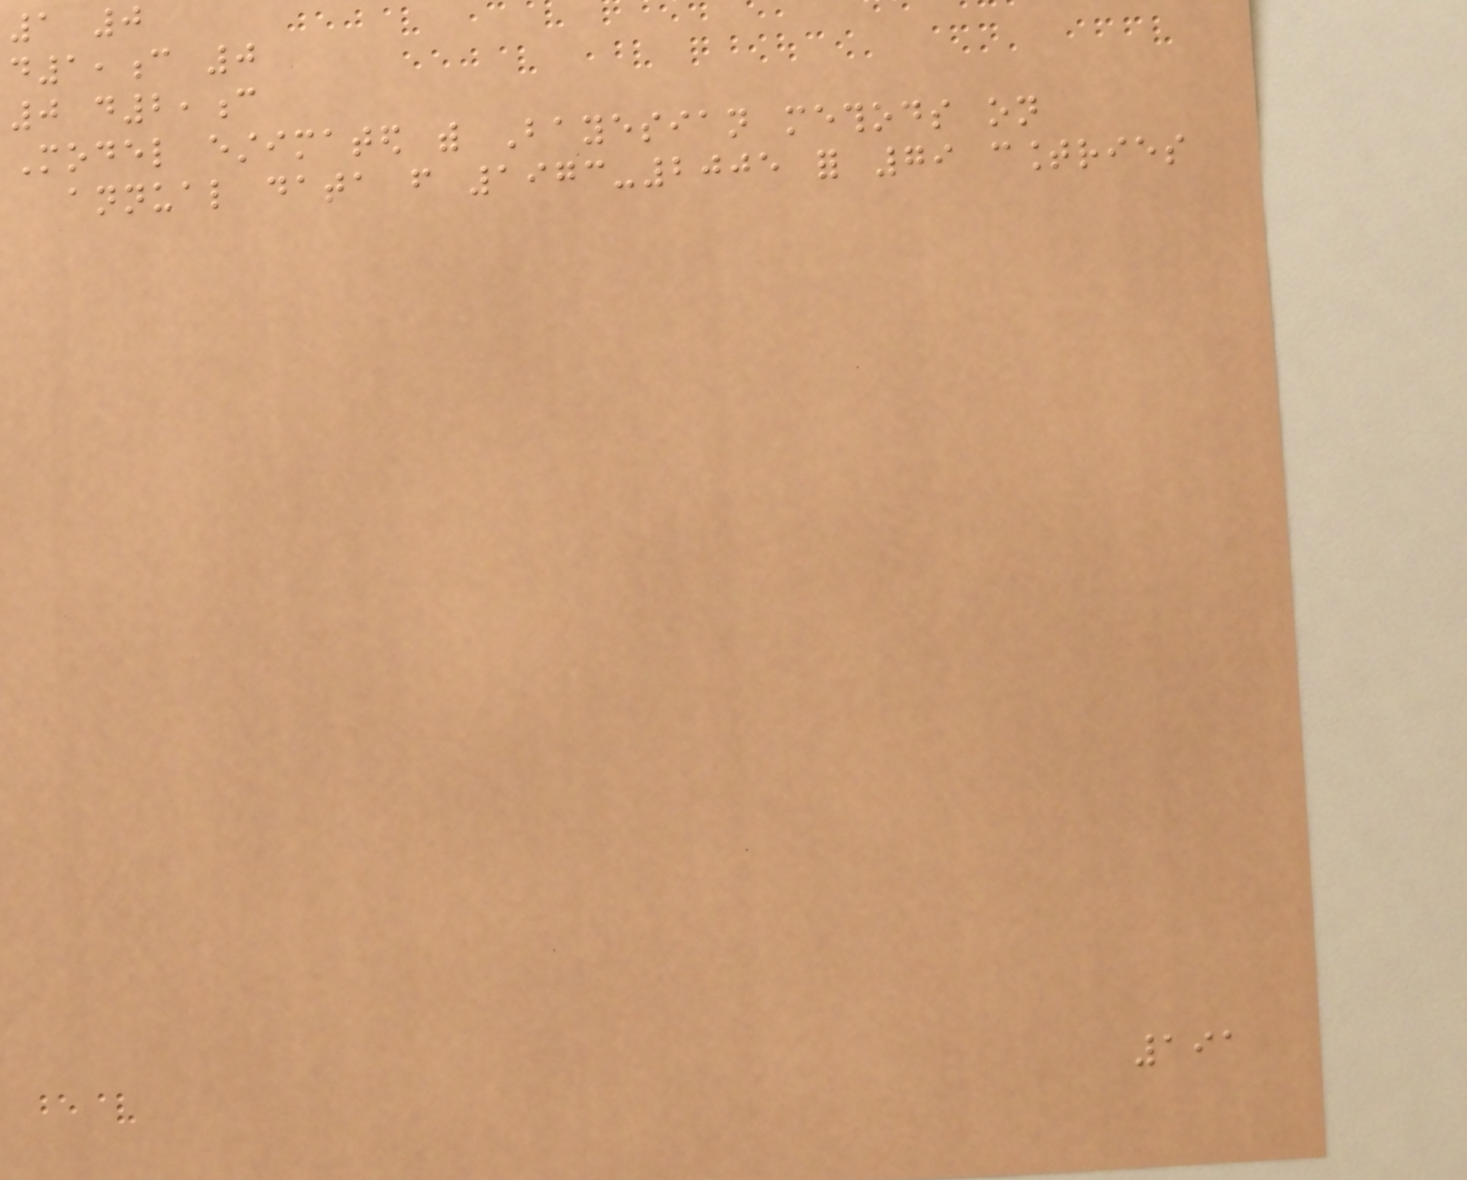1 0
d1,c 0
0 d2,c
Model estimated with Bayesian methods on
annual data from 1973-2005 for 79 countries
191
